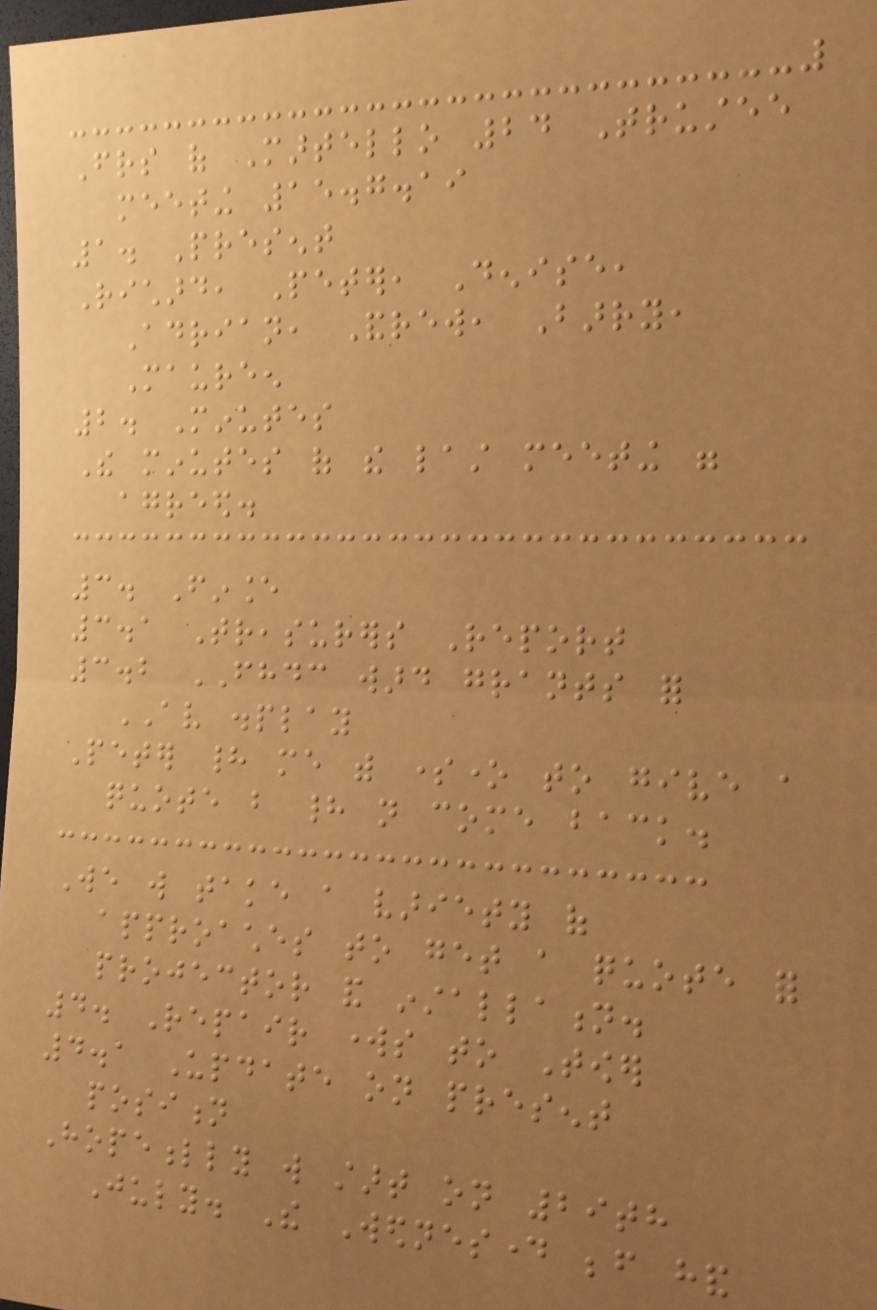Friends of Martello 24 Trustee
meeting 15.7.19
1. Present
Richard, Peter, Denise,
Adrian, Andrew, Barry,
Maureen
2. Minutes
The minutes of the last meeting were
agreed.
3. Finance
3.1 Treasurers Report
3.2 FHDC ward grants for
AV display
Peter had me with someone to give a
quote but had not come back.
We will take a variety of
approaches to get a quote for
projector and installation.
4. Repair works to Tower
4.1 Update on present
position
Hopefully will start on 29th
July. The Wednesday before hand
